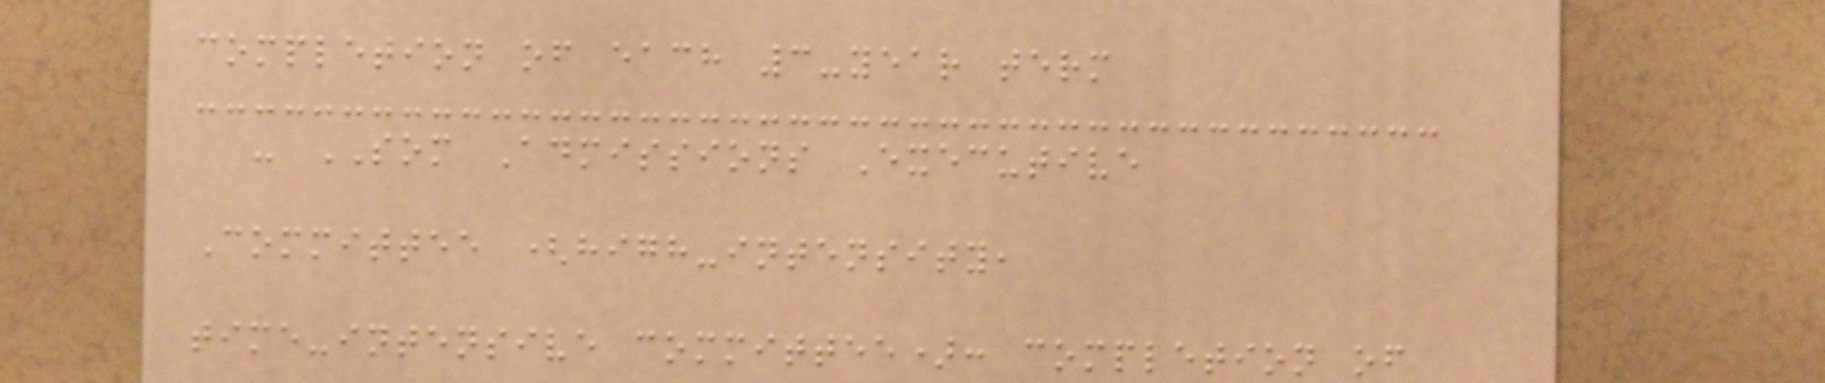completion of each 3-year term
- SOM Admissions Executive
Committee (high-intensity,
time-intensive committee): completion of
